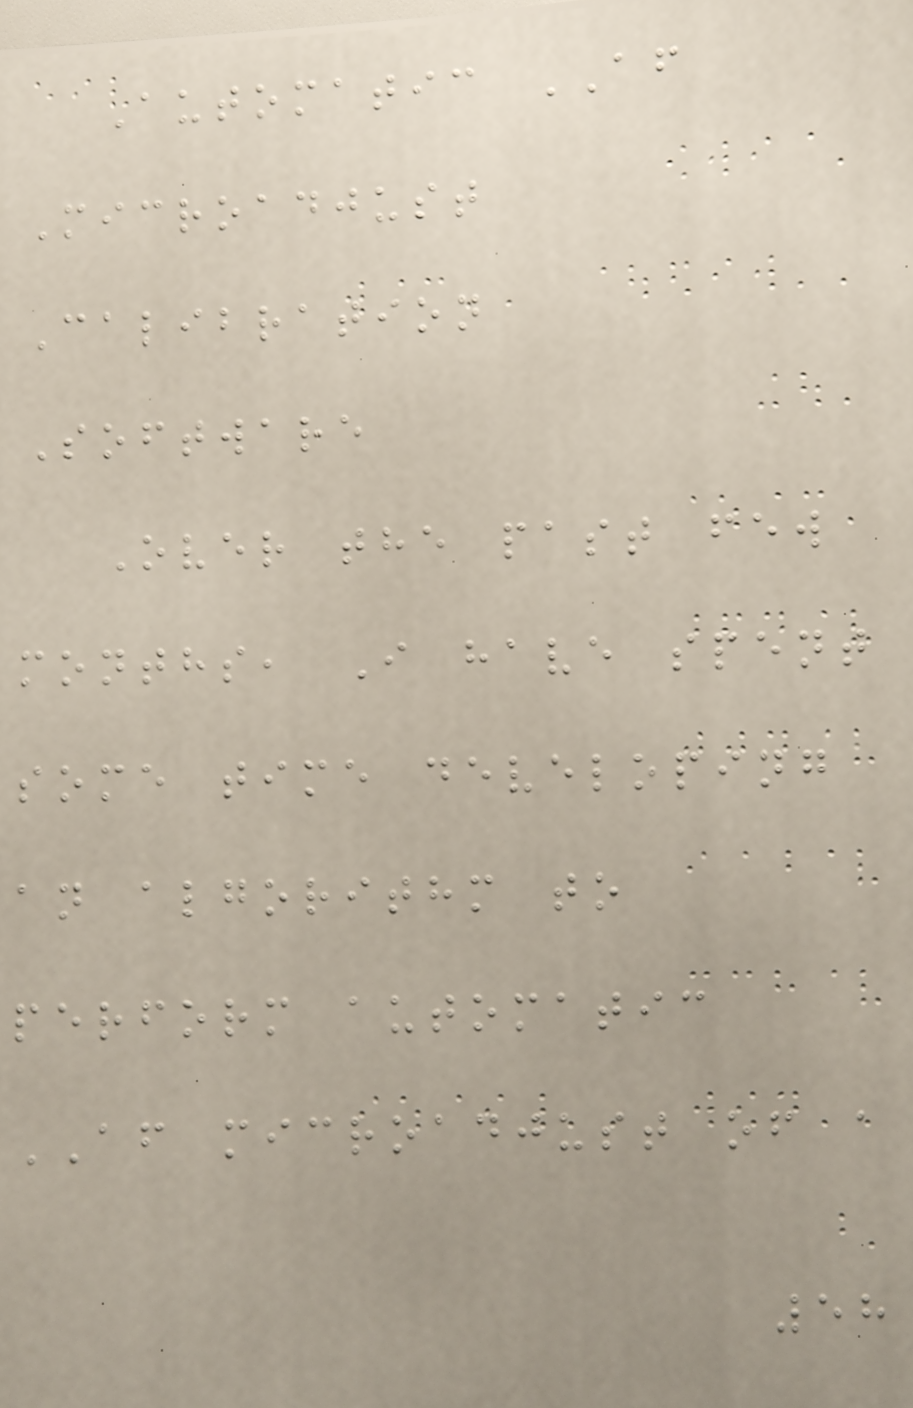Automatic AF
Microadjust
Calibration
Software
Over the past few
months, I have spent
some time developing
an algorithm to
perform automatic
AF microadjust of a
58
